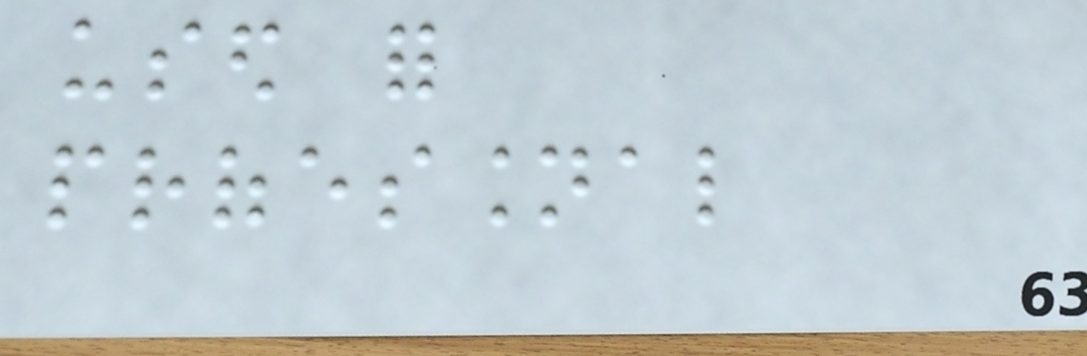used for
professional
